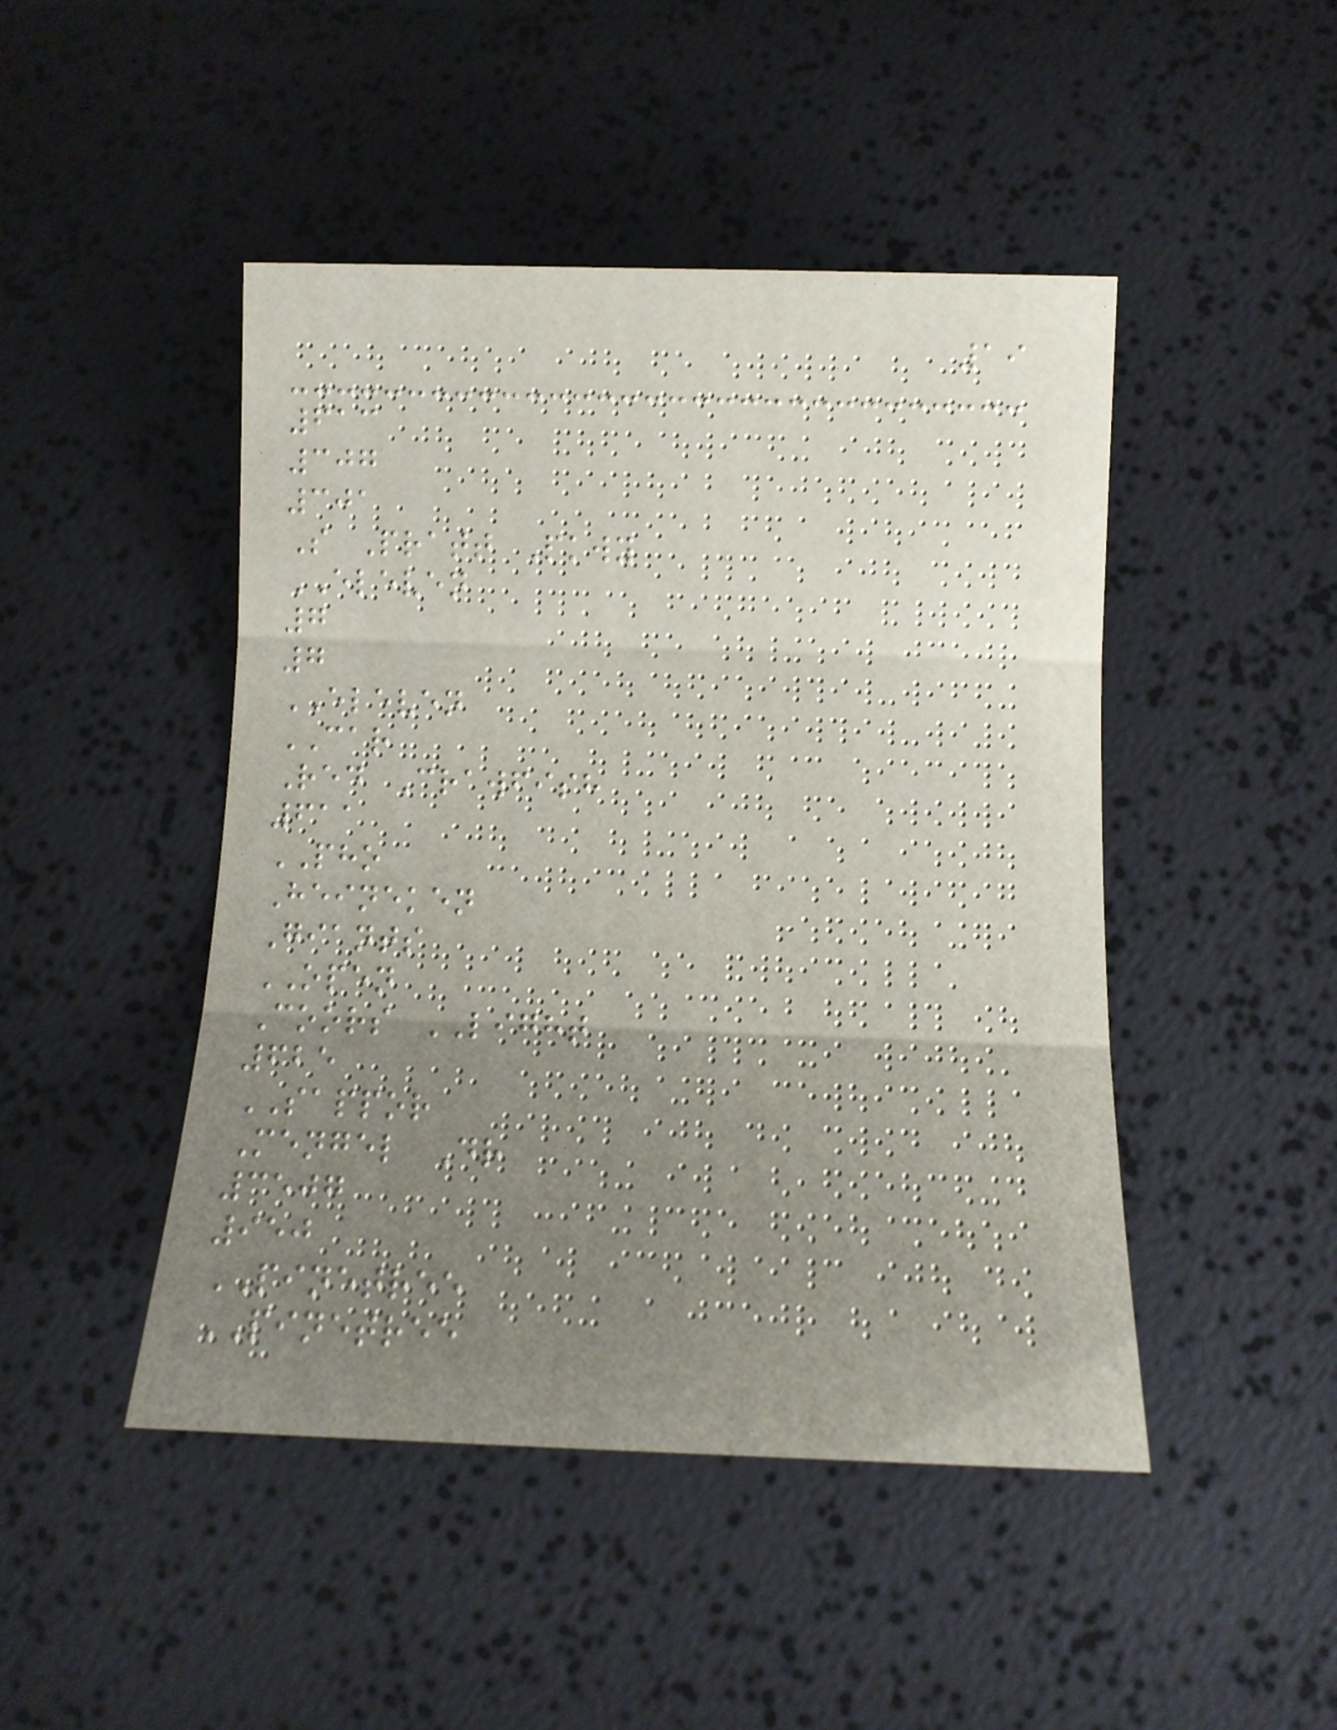19
613
307
301
S Pratt Pkwy
ELEVEN
7
7
ELEVEN
CAR
Red Crawfish
611
PHO
Heineken
Giants
OPEN
Coors LIGHT
625
SAPPOR
Mengel Dr
3507
950
PINETREE
PINETREE
